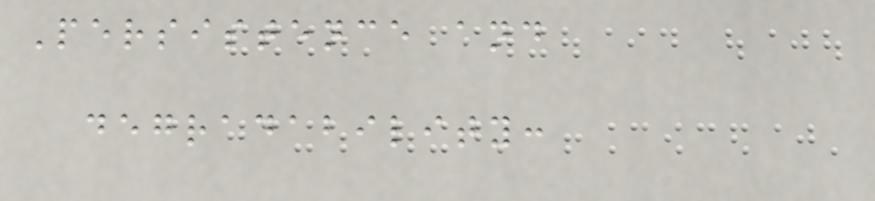Persistence and
degradability:
